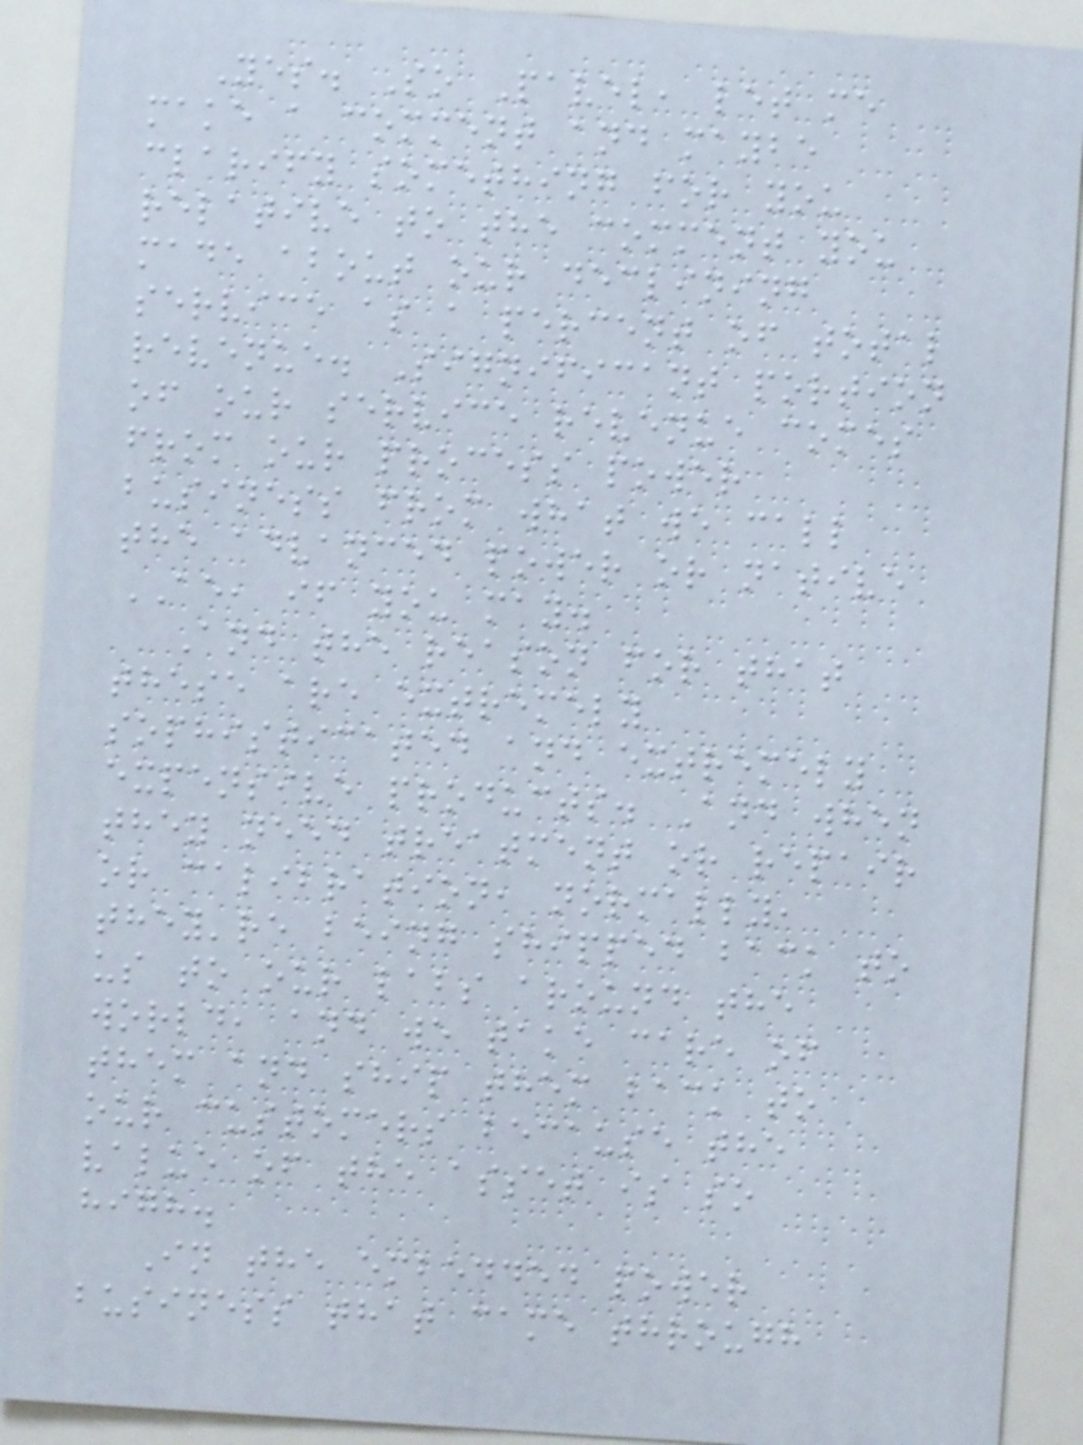Yes. So Pavel, let me
make a comment and maybe
clarify something for you
relative to the comment you
made about our declining
service as a percent of total
revenue. Significant portion
of our service revenue comes
from our process power
business from what we call
the advanced power or native
AE, if you may.
And the reason for that
these are extremely
sophisticated and extremely
expensive products. And when
they need treatment or repair
or calibration, normally,
they're being shipped back to
us to our labs around the
world, and we take care of
them and ship them back to
our customers because the
value of the asset is so
high.
In the embedded power
business that came through
